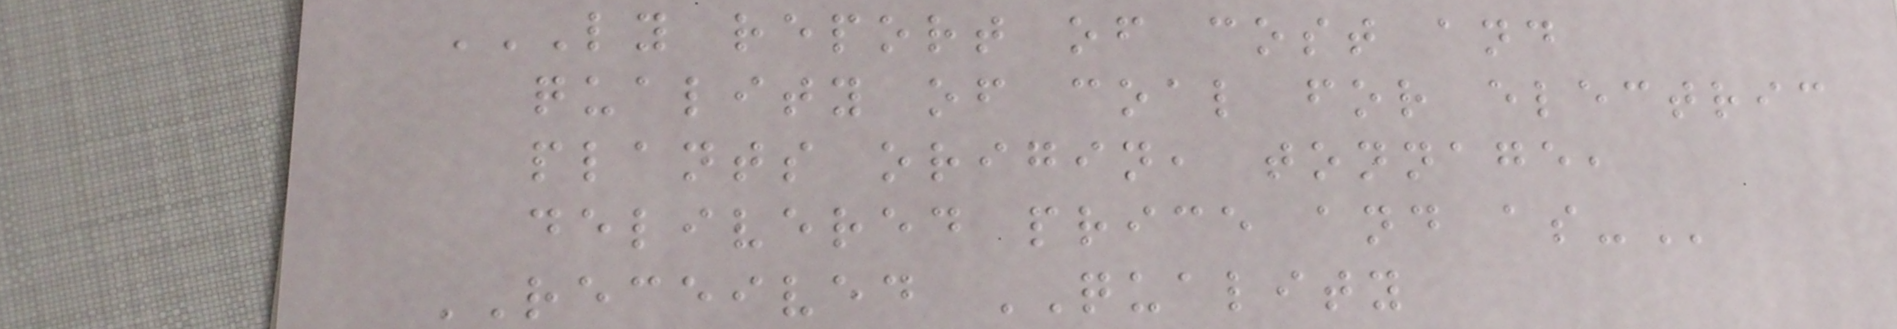LY REPORT OF COST AND
QUALITY OF COAL FOR ELECTRIC
PLANTS ORIGIN, TONNAGE,
DELIVERED PRICE AND AS-
RECEIVED QUALITY
